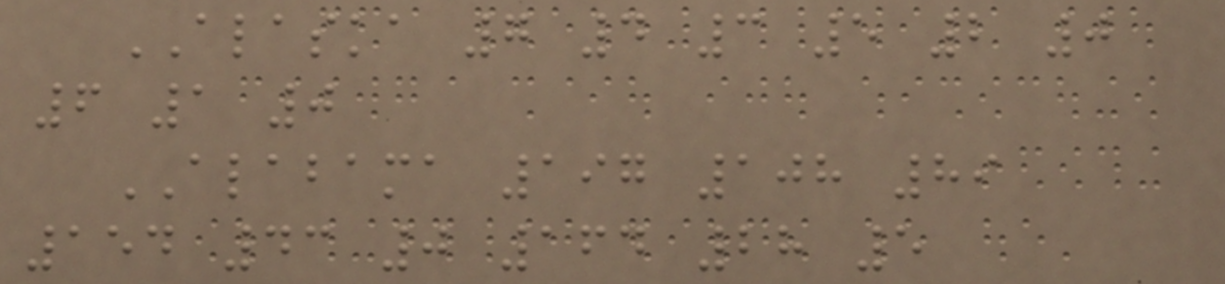ALASKA 7 4 3 5 2 0
6 1 0
ALABAMA 197 108 89
154 43 0 164 28 5
